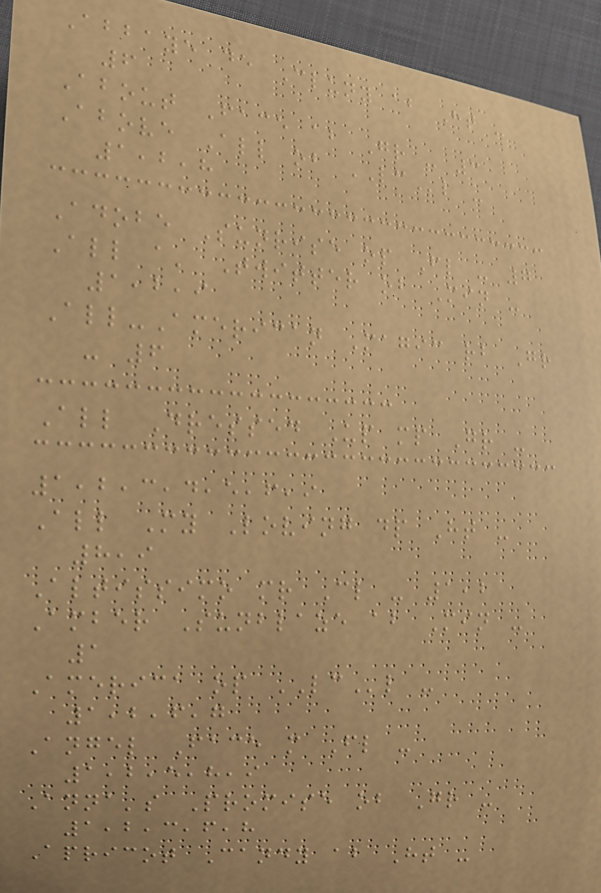Abbaye de Cluny ab Ht -
6
About Face ab Gr - 3
Above All ob LCl -
1,2,8
Adobe Sunrise op Fl - 7
All a' Twitter ob Min -
1,2,9
All-American Magic rb Gr
- 6
All Dressed Up mp Gr -
1,2,3,4,5,6,9
All My Loving dp Ht -
8,9
Altissimo mr Cl - 1,2
Amber Sunblaze ab Min -
1
America op LCl -
1,2,6,7
Angel Face m Fl -
1,2,5,8,9
Anna's Promise ob Gr -
1,2,3,6,8
Apricot Candy ab Ht -
